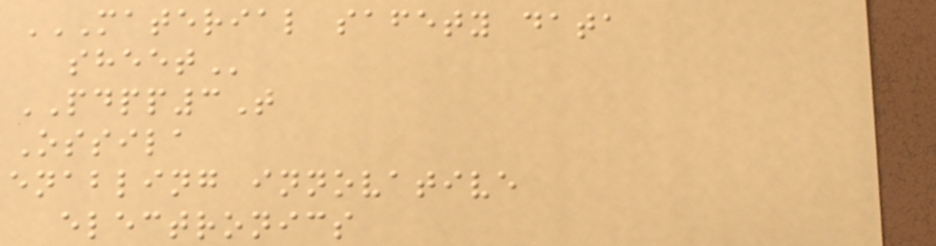MATERIAL SAFETY DATA
SHEET
PDPP3T
Ossila
enabling innovative
electronics
